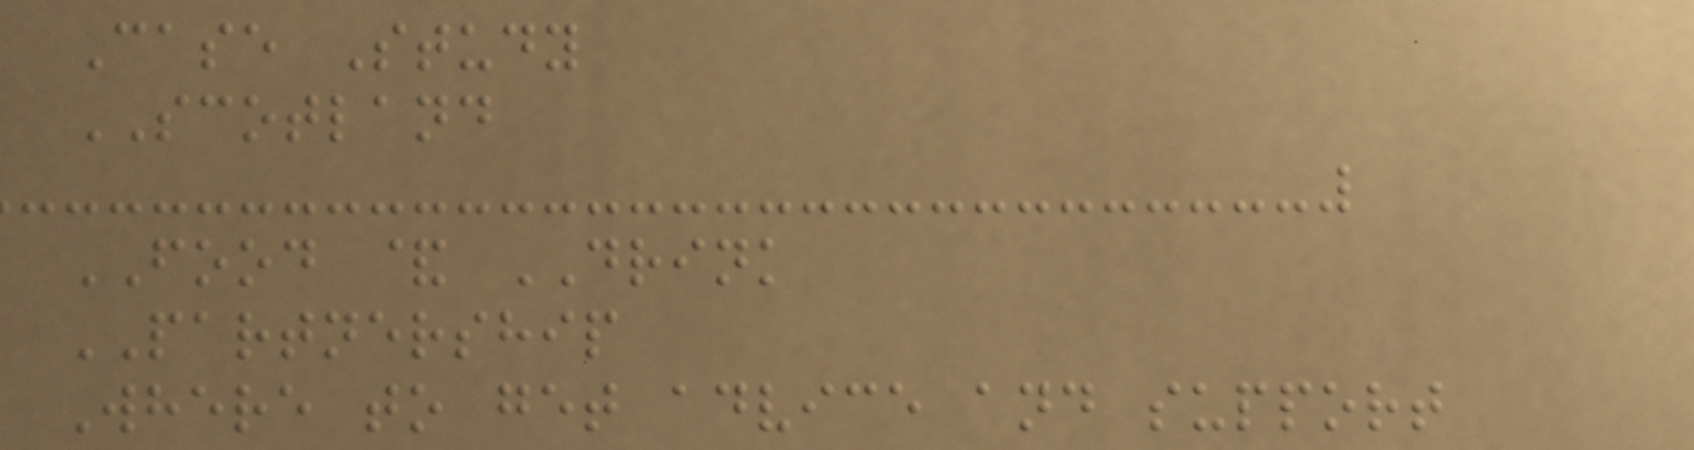Case Study
SCOTLAND
FOOD & DRINK
PARTNERSHIP
Where to get advice and support
